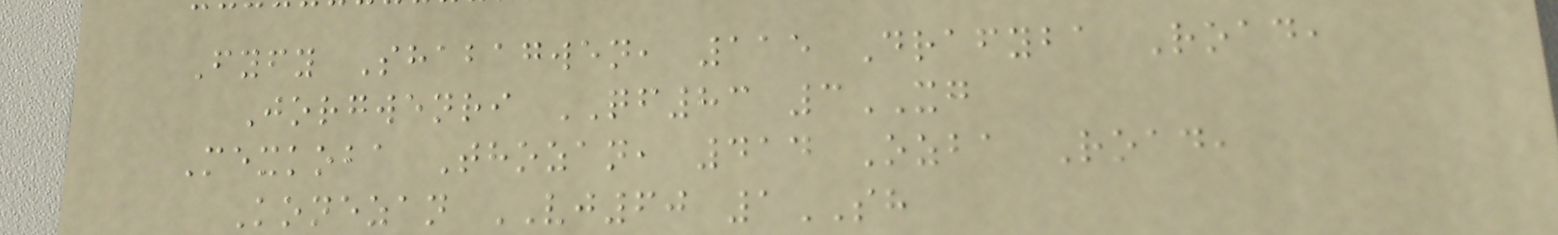Fyfy Shabagwen, 115 Drafyba Road,
Jorgwenri QF83 3XG
Mexkoba Thozan, 414 Ozba Road,
Konezan VJ60 1SH
